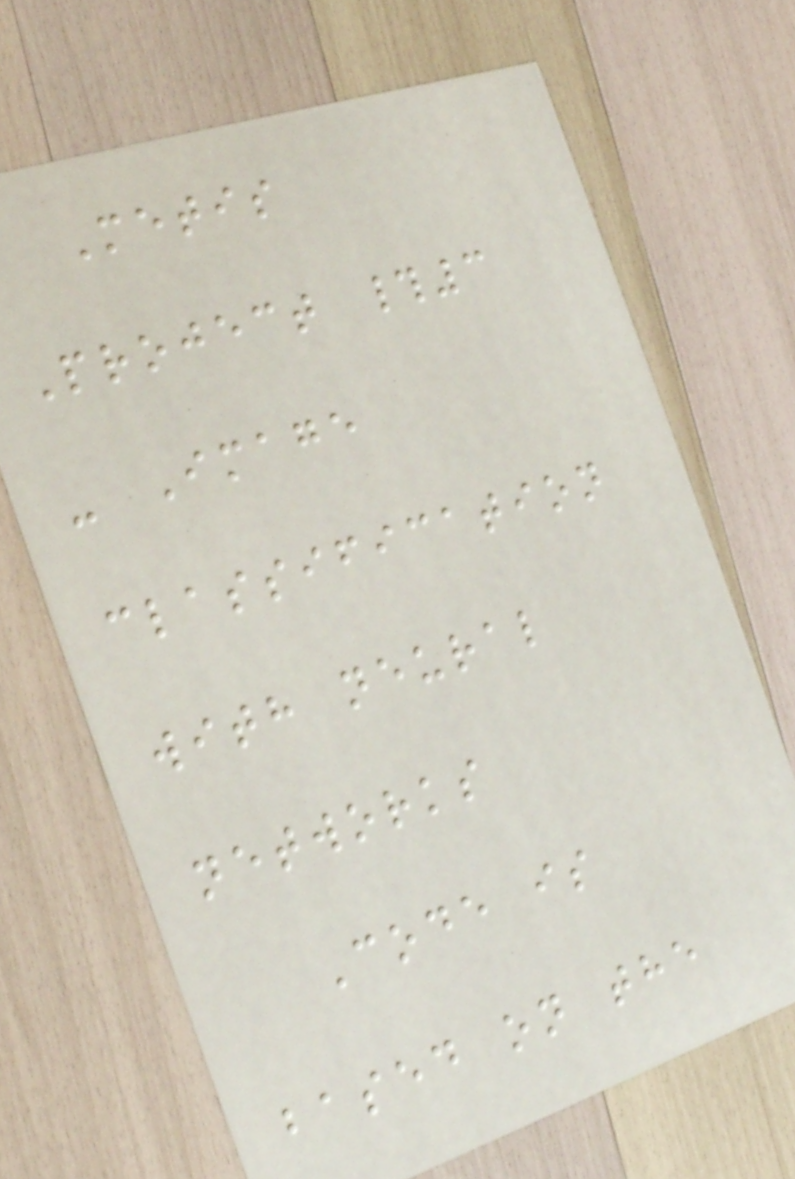Metis
Project #3
- Image
classification
with neural
networks
Code is
based on the
